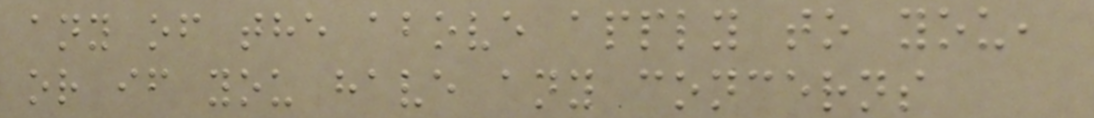any of the above apply to you,
or if you have any concerns
